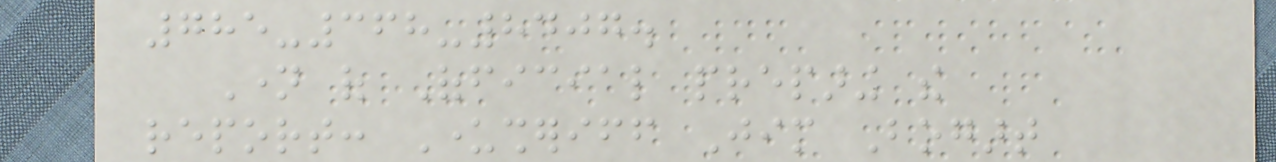785-368-8407.
Name of Official preparing the
report: Undersheriff Jim Bogart
